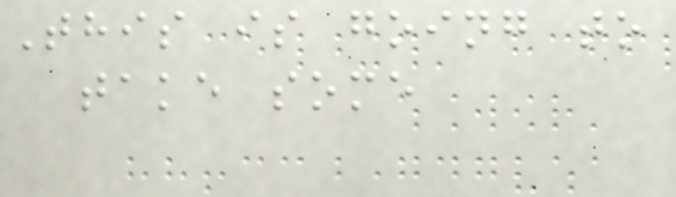This is going to
take some
